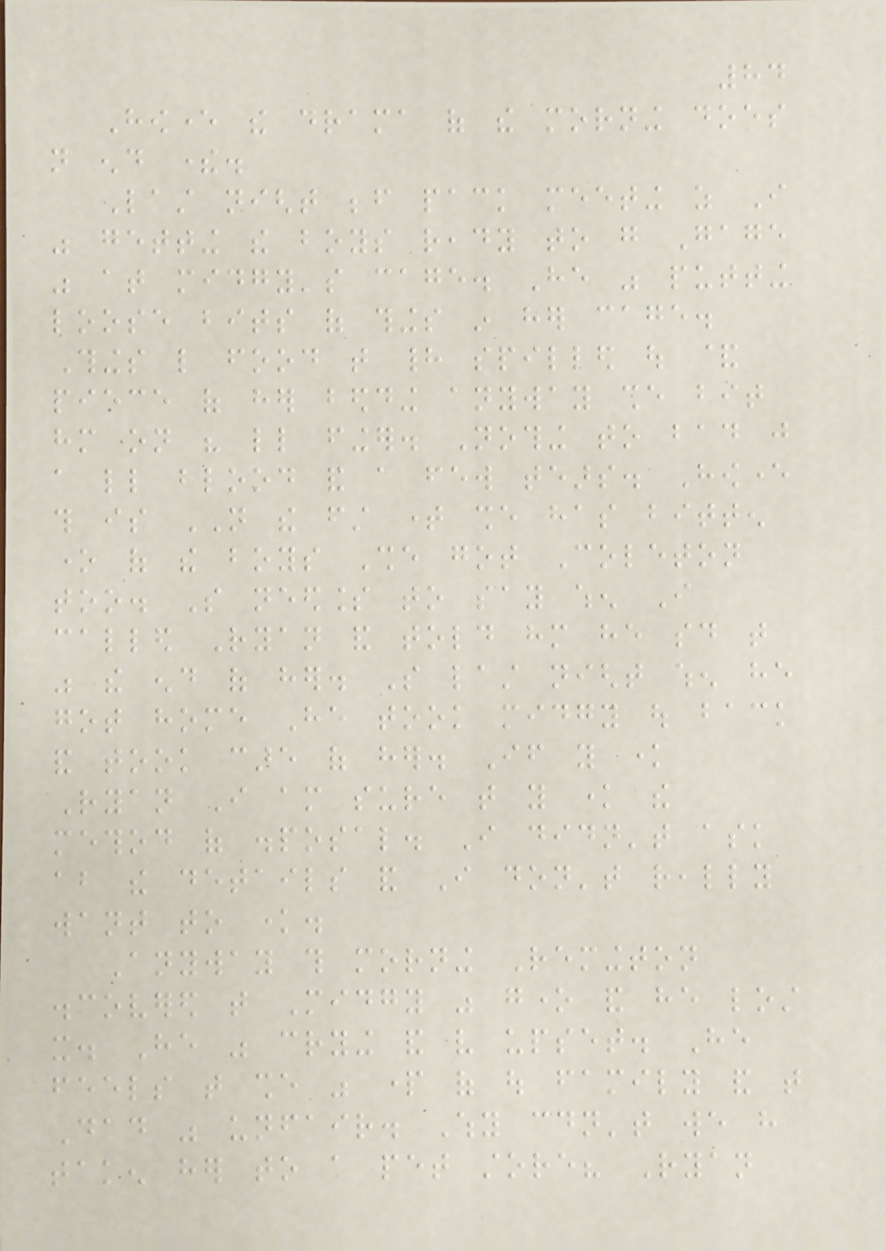84
However the drama of the morning does
not end there.
Last night before pack meeting as I
was getting the boys ready to go Gage
was at midgy's cage. He was putting
loose bits of things in her cage.
Things like food that had spilled out &
piece of her bedding anyway she bit
him on his little finger. Nothing to bad just
a little blood and a few tears. However
this is NOT the first time she has bitten
one of the boys She got Coleton
too. So needless to say when I
called Ryan and told him he said that
was the end of her. So last night when he
got home He took midgy out back
and took care of her. If you know
Ryan I am sure that you know the
method of disposal. I didn't ask
about the details and I don't really
want to know.
Anyway this morning Remington
discovered that Midgy was gone and he lost
it. He was crying and very upset. He
feels that she was part of out family and that
Dad was unfair. Why couldn't we have
taken her to a pet store? Ryan
